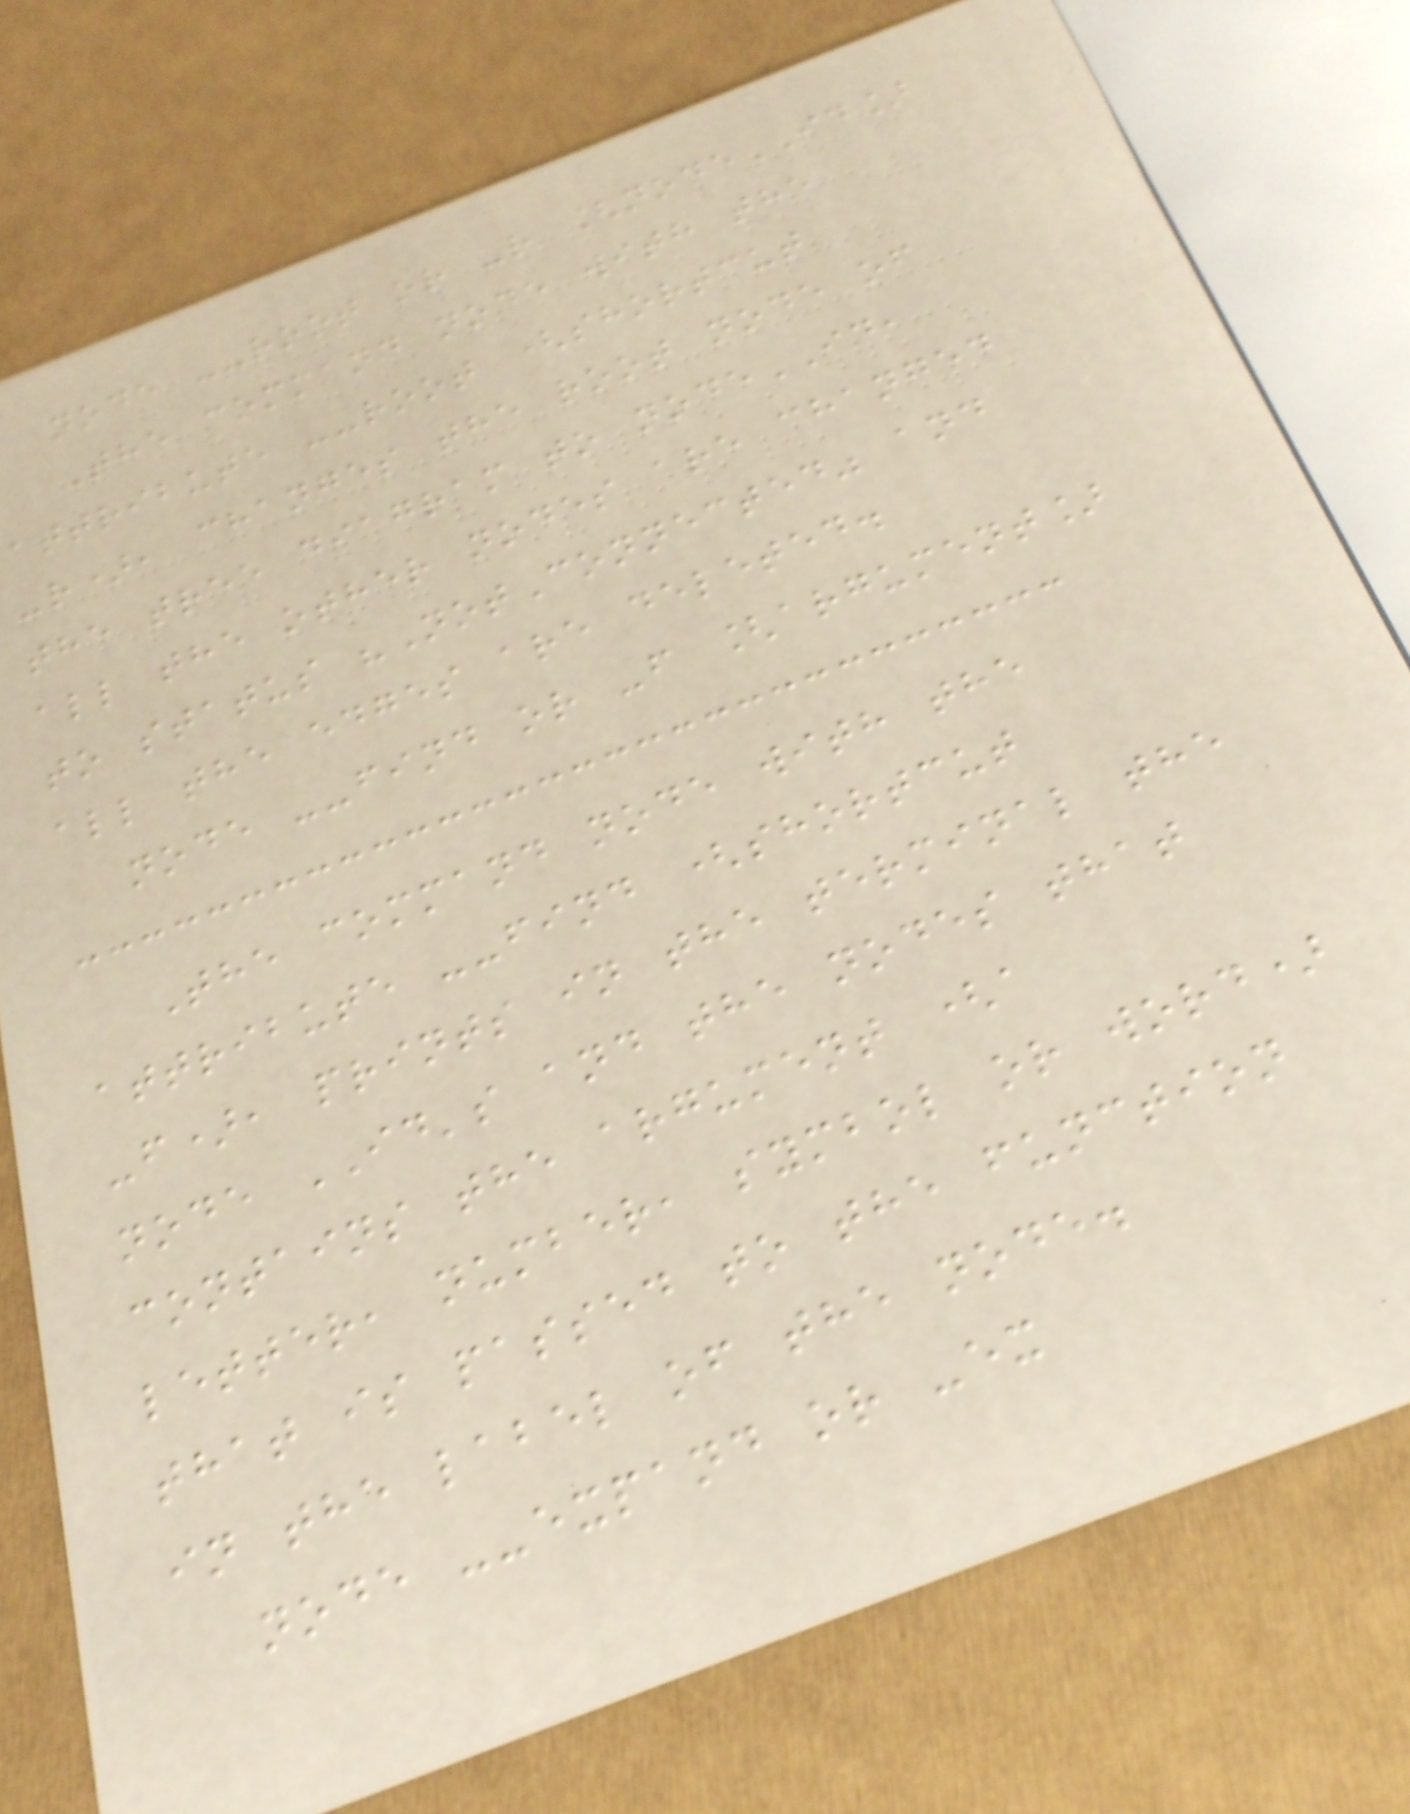node --root or -r [nodeID]
The command node with the
attribute --root (shortcut
-r), changes the root node of
the tree diagram to nodeID,
all the other nodes are changed
to status "NotConnected" and
all the edges are deleted.
node --find or -f [argument]
The command node with the
attribute --find (shortcut
-f), prints in the terminal the
node ID's and the nodes that
contains the argument (a
letter, number, symbol or word)
that is passed to the function
in the label of the node.
node --expand or -ex
